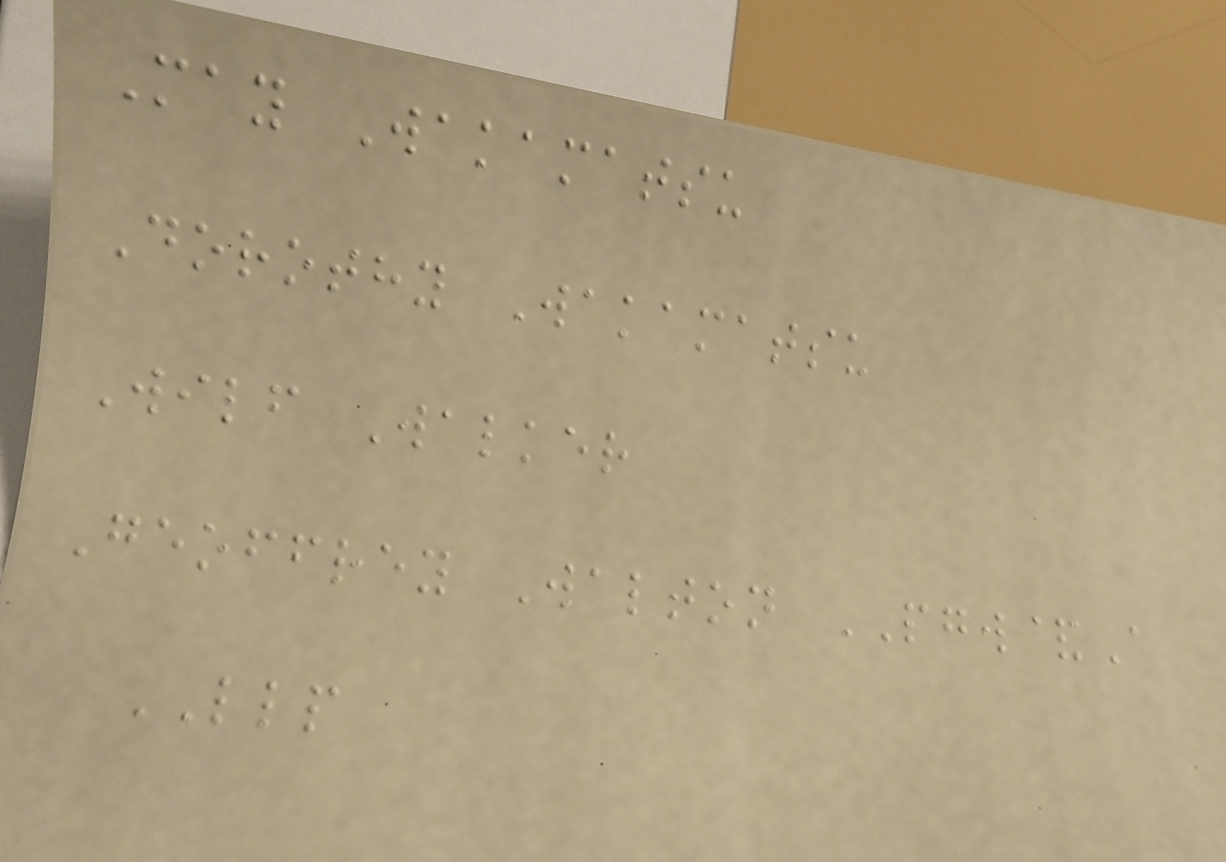May Wakamatsu
Dorothy Wakamatsu
Wilf Walker
Geoffrey Walton PGW&A
LLP
